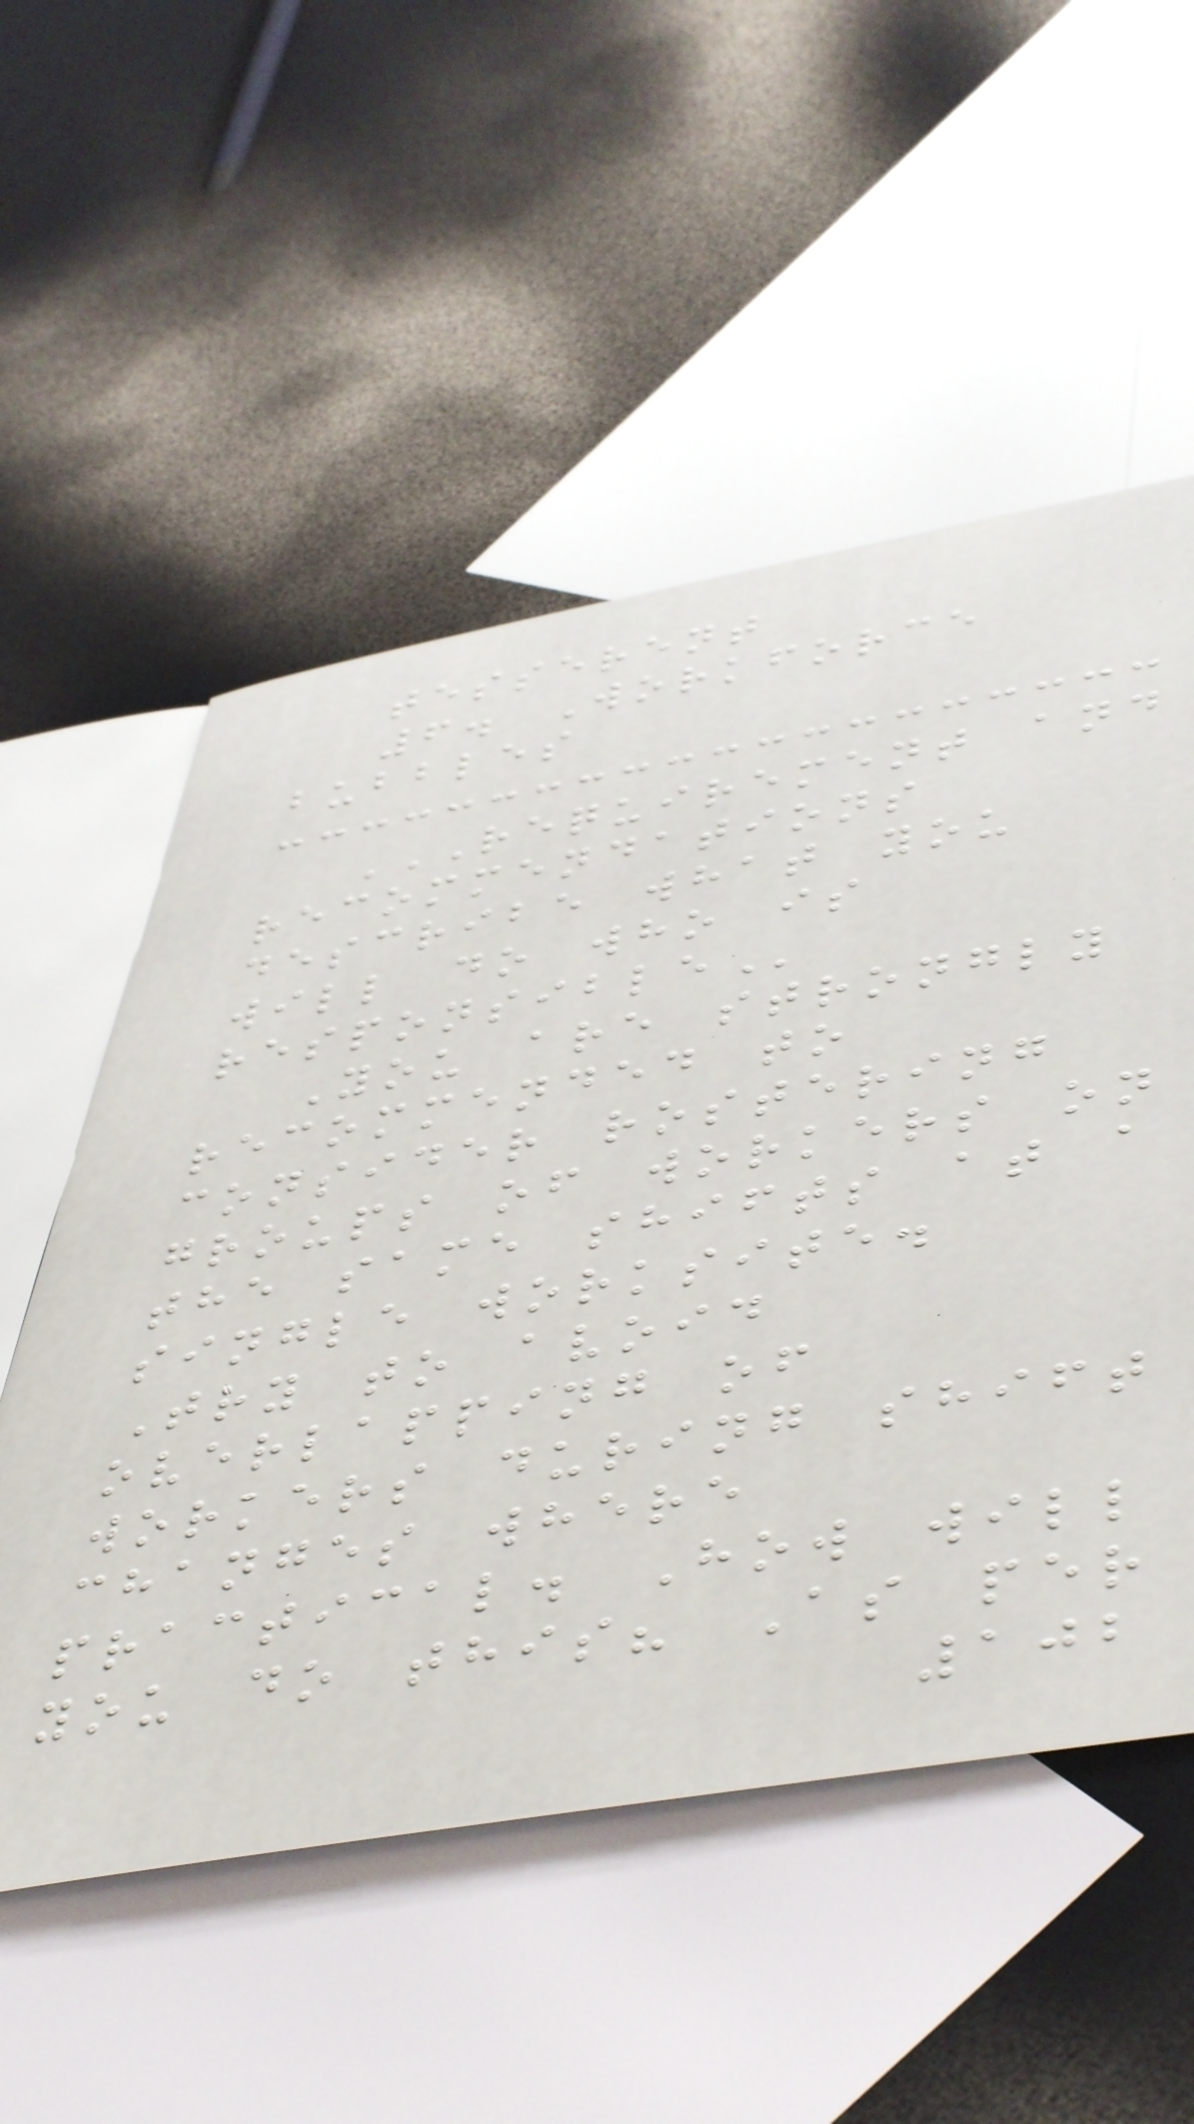tesserent
6. Workforce
bubbles
REQUIREMENT AND
RECOMMENDATIONS
DESCRIBE WHAT YOU
WILL DO WHO IS
RESPONSIBLE
You are strongly
recommended to
consider rostering
groups of workers on
the same shifts at a
single worksite.
Try to avoid
overlapping of
workers during shift
changes where
practical. How will
you do this? As per
102
